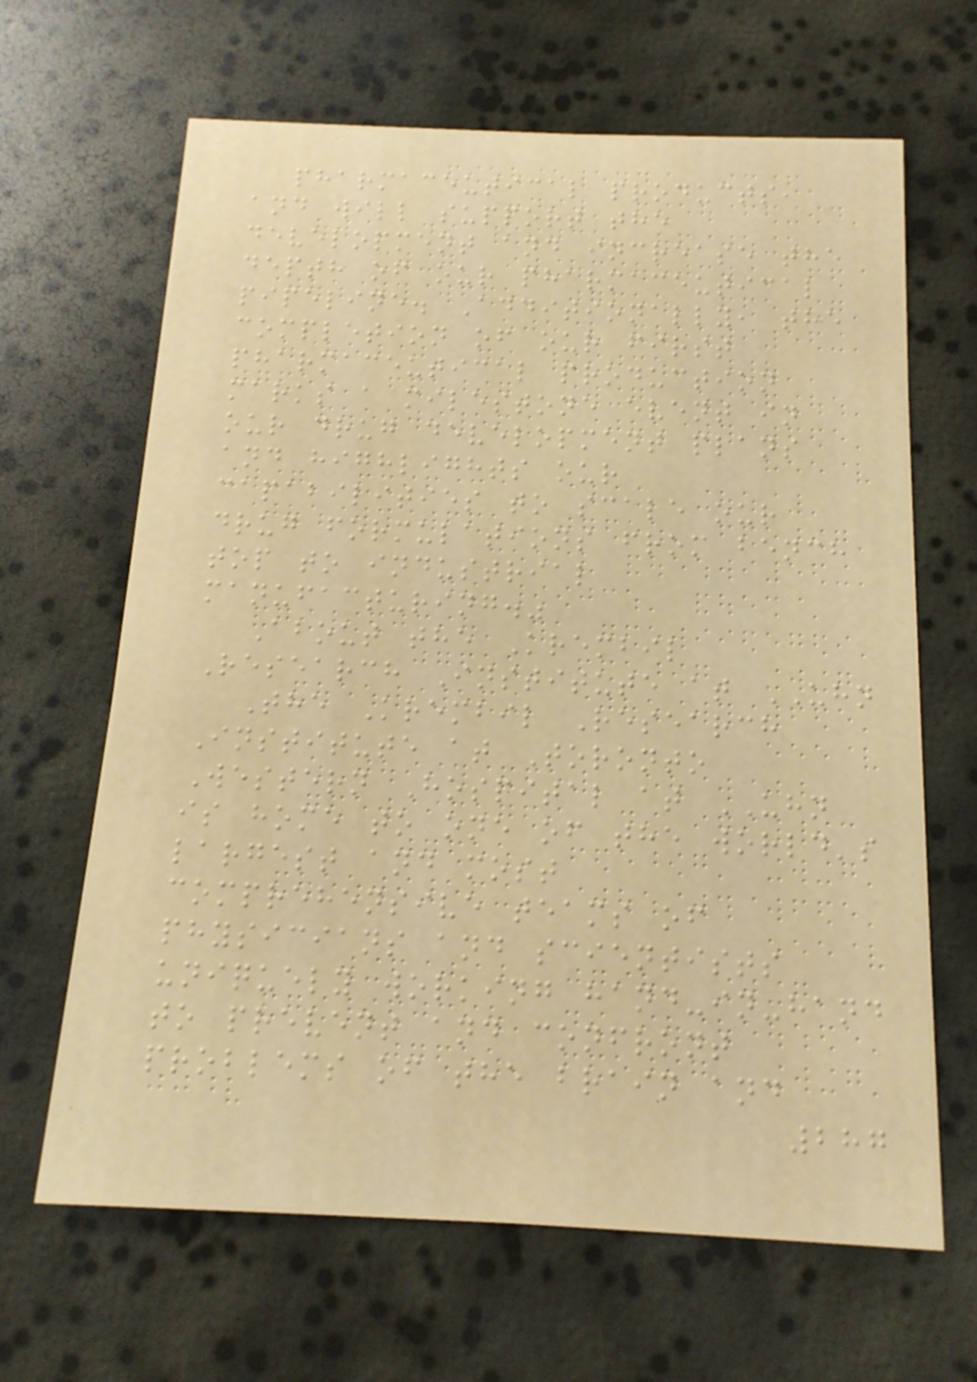pharmaceutical products,
and will support the
development and increase the
depth of our pharmaceutical
pipeline. Additionally, the
completion of our first
pharmaceutical production
marks a milestone event in
our drug development plans
and highlights our
capabilities to scale our
drug formulations from bench
top to industrial
manufacturing."
About the Krembil
Research Institute at UHN
The Krembil Research
Institute at Toronto
Western Hospital at UHN
is home to one of the world's
largest and most
comprehensive teams of
physicians and scientists
uniquely working hand-in-hand
to prevent and confront
problems of the brain and
287
